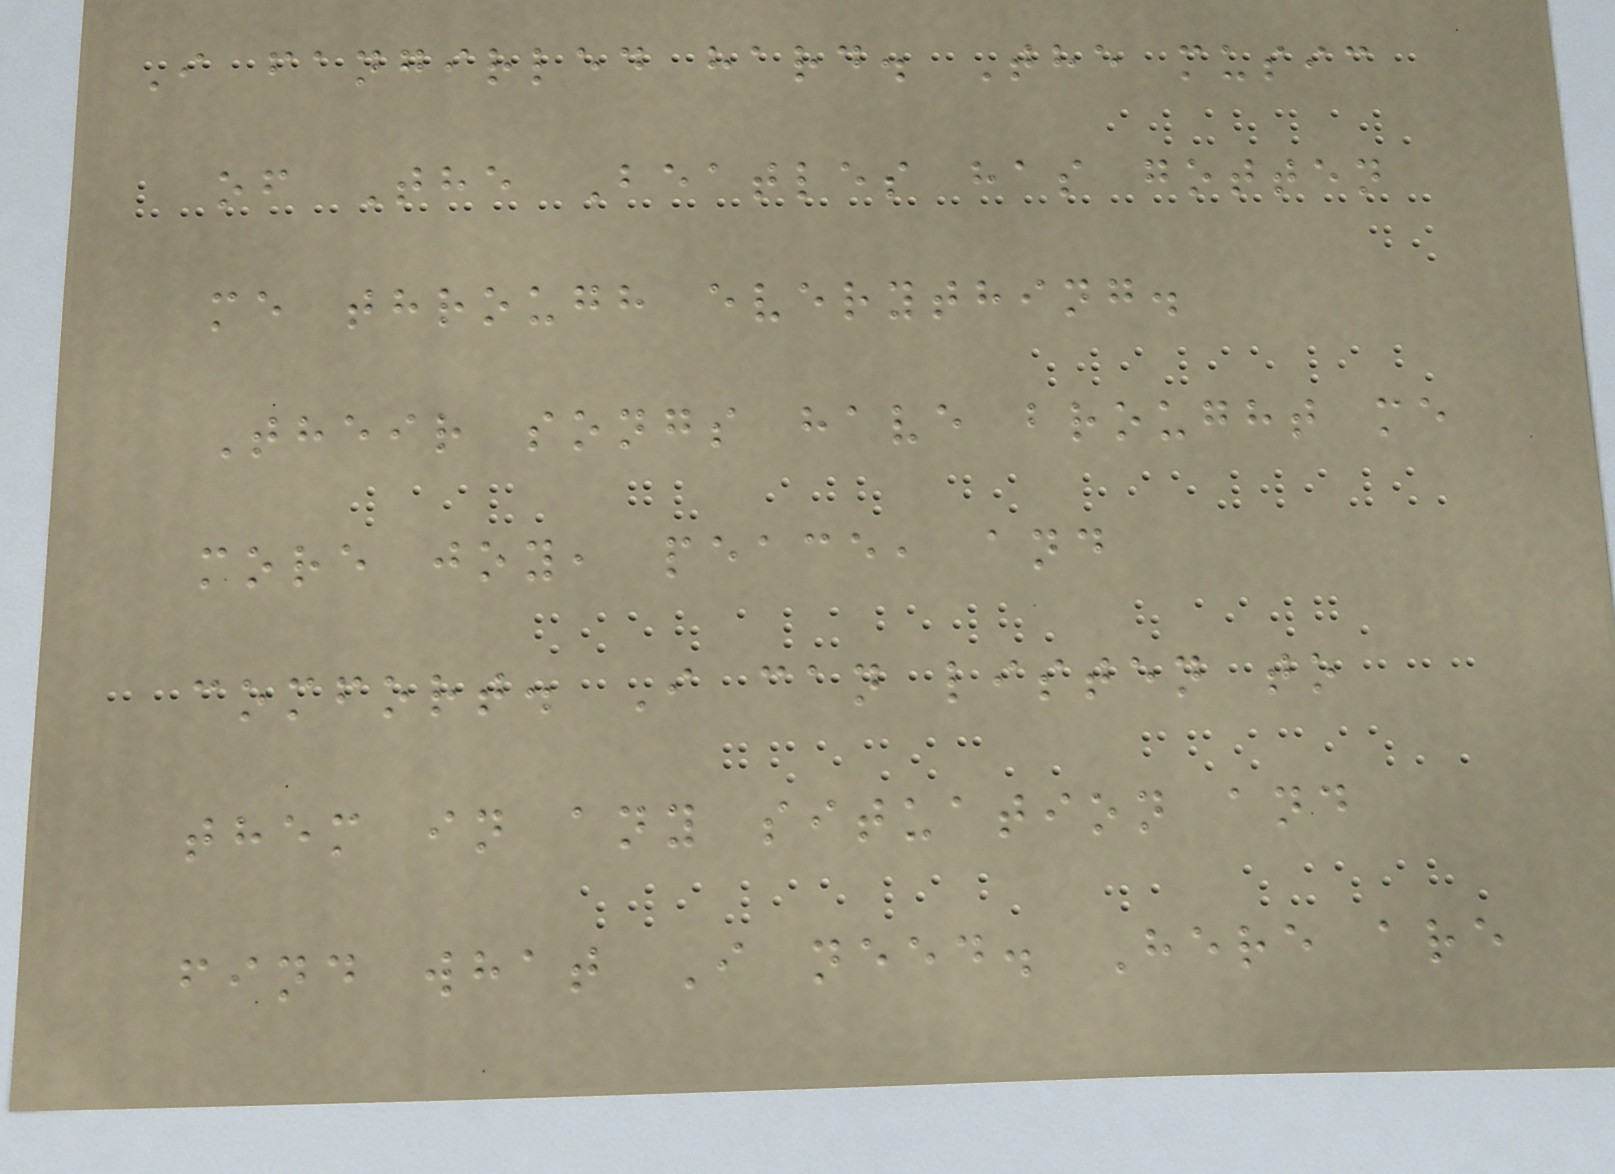I fangirled hard. The music
of The Beatles has gotten
me through everything.
Their songs have brought me
more joy, peace, and
comfort. I can listen to
them in any situation and
find what I need. Here are
